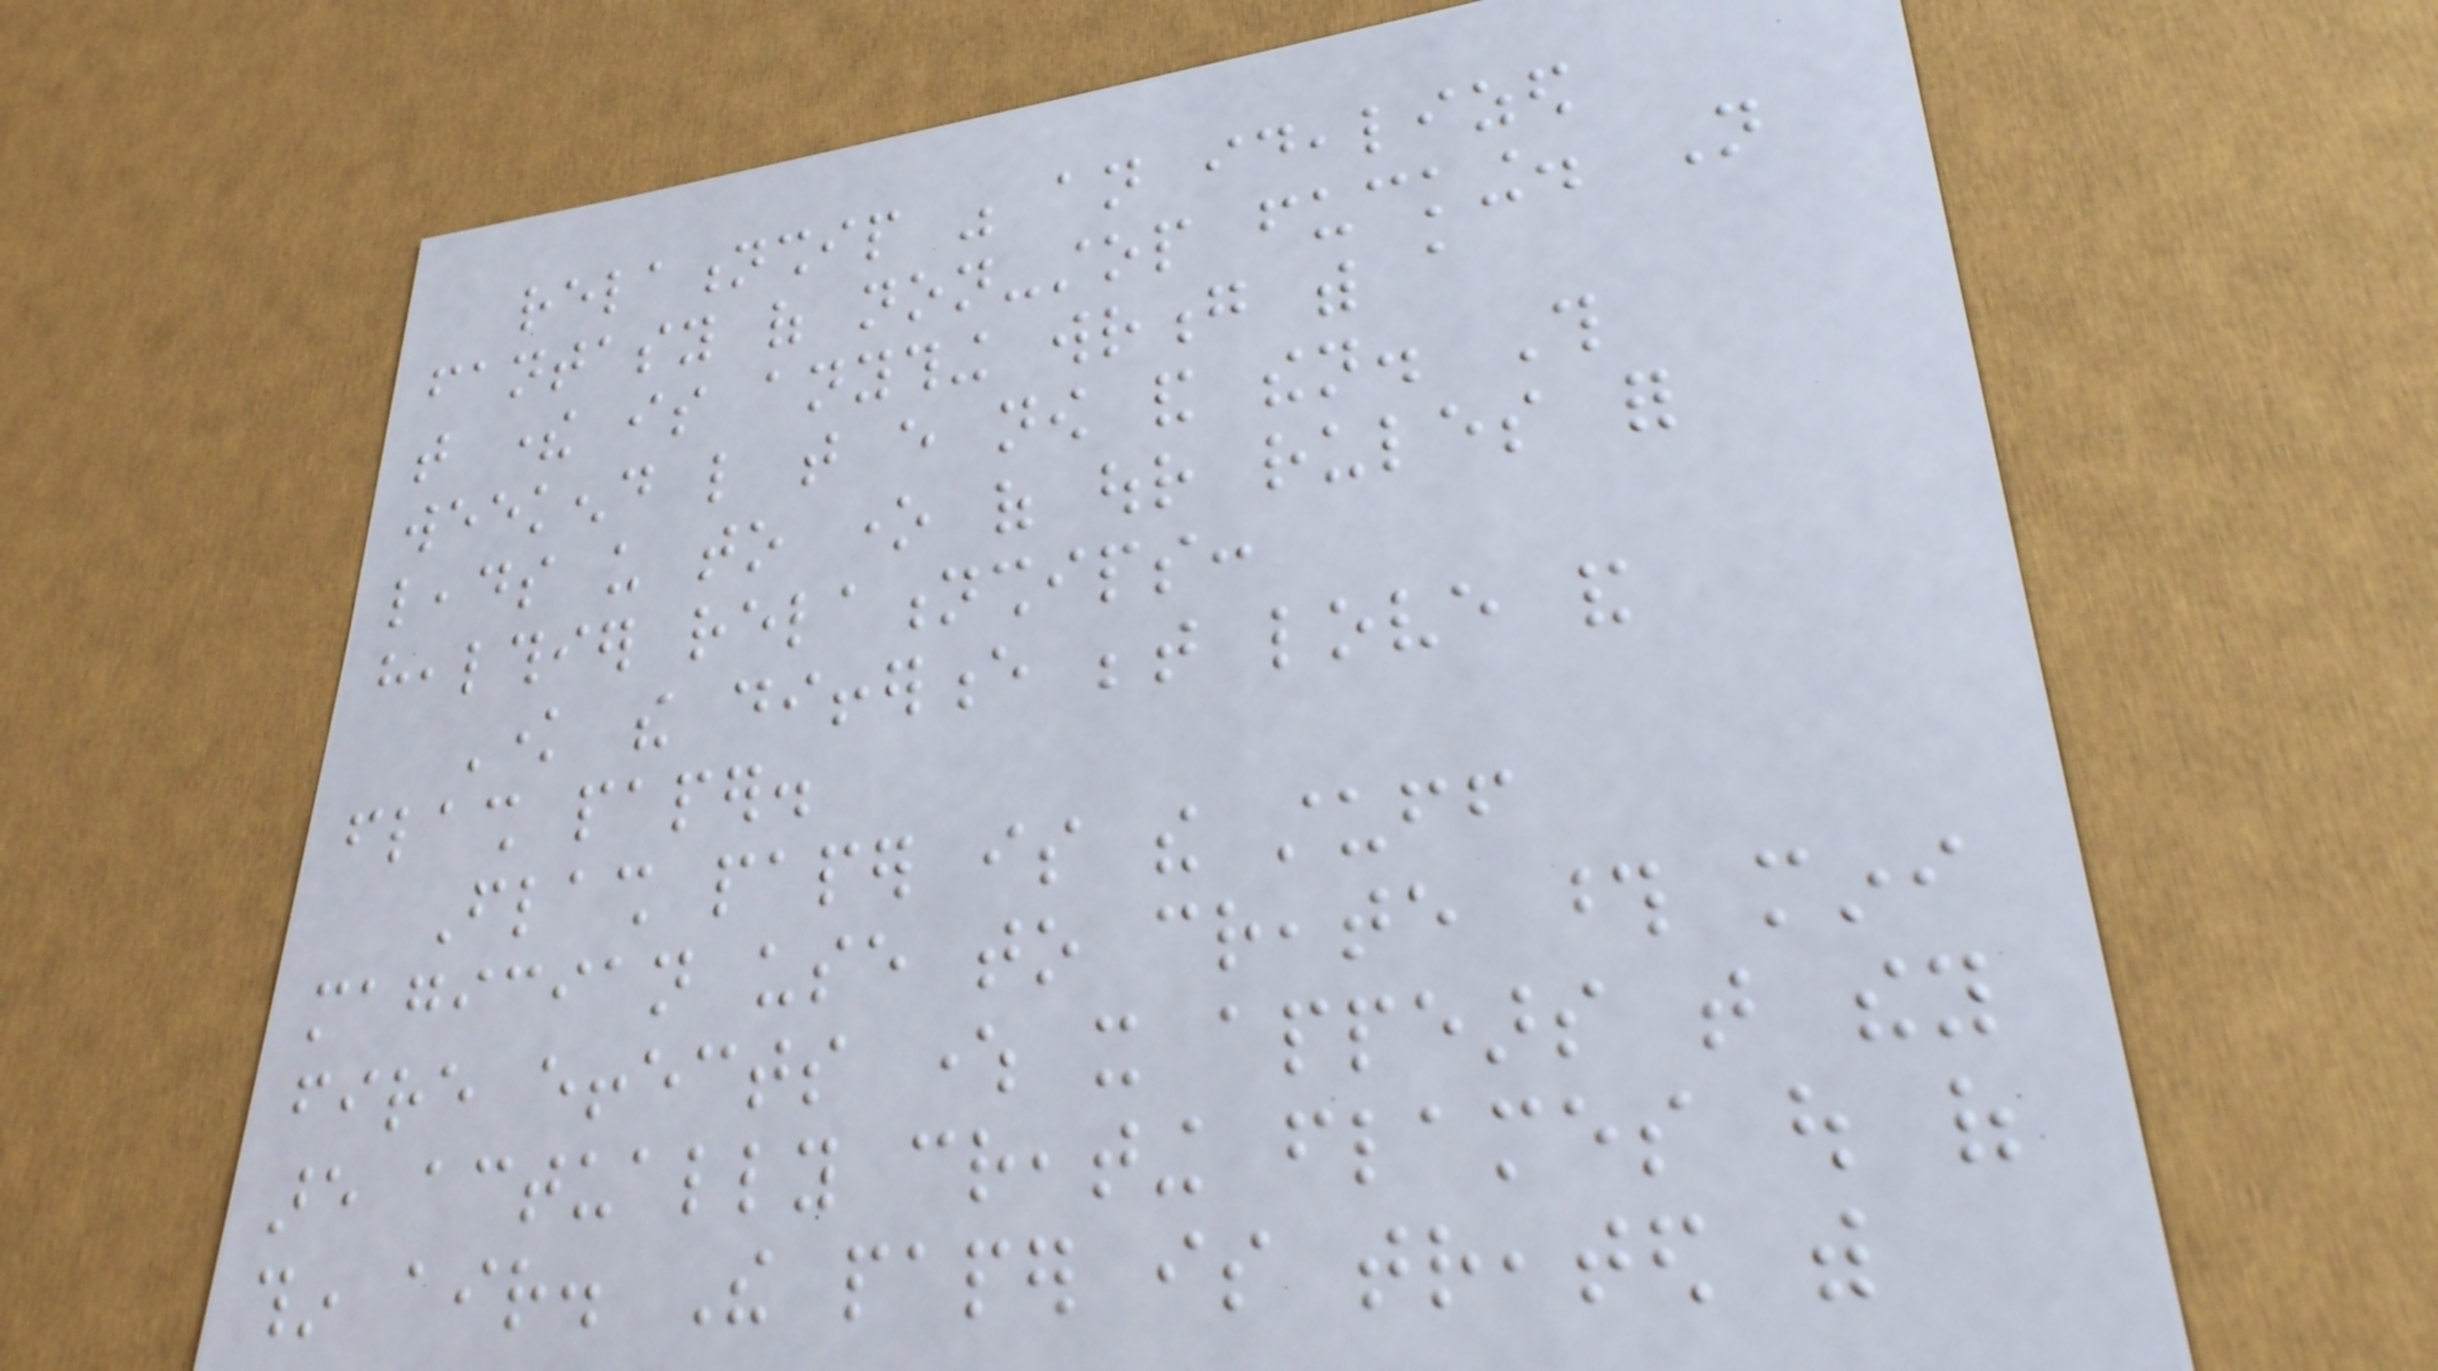relationship was an idealized
fantasy of non-stop fucking. Not
that there is anything wrong with a
weekend like that every now and then. This
leads us to one of our rules for
healthier relationships:
Know the difference between love and
flash paper.
Flash paper is the stuff
magician use to create those mini
fire effects where it appears that they
are actually creating flames out of
thin air. The paper is treated with
